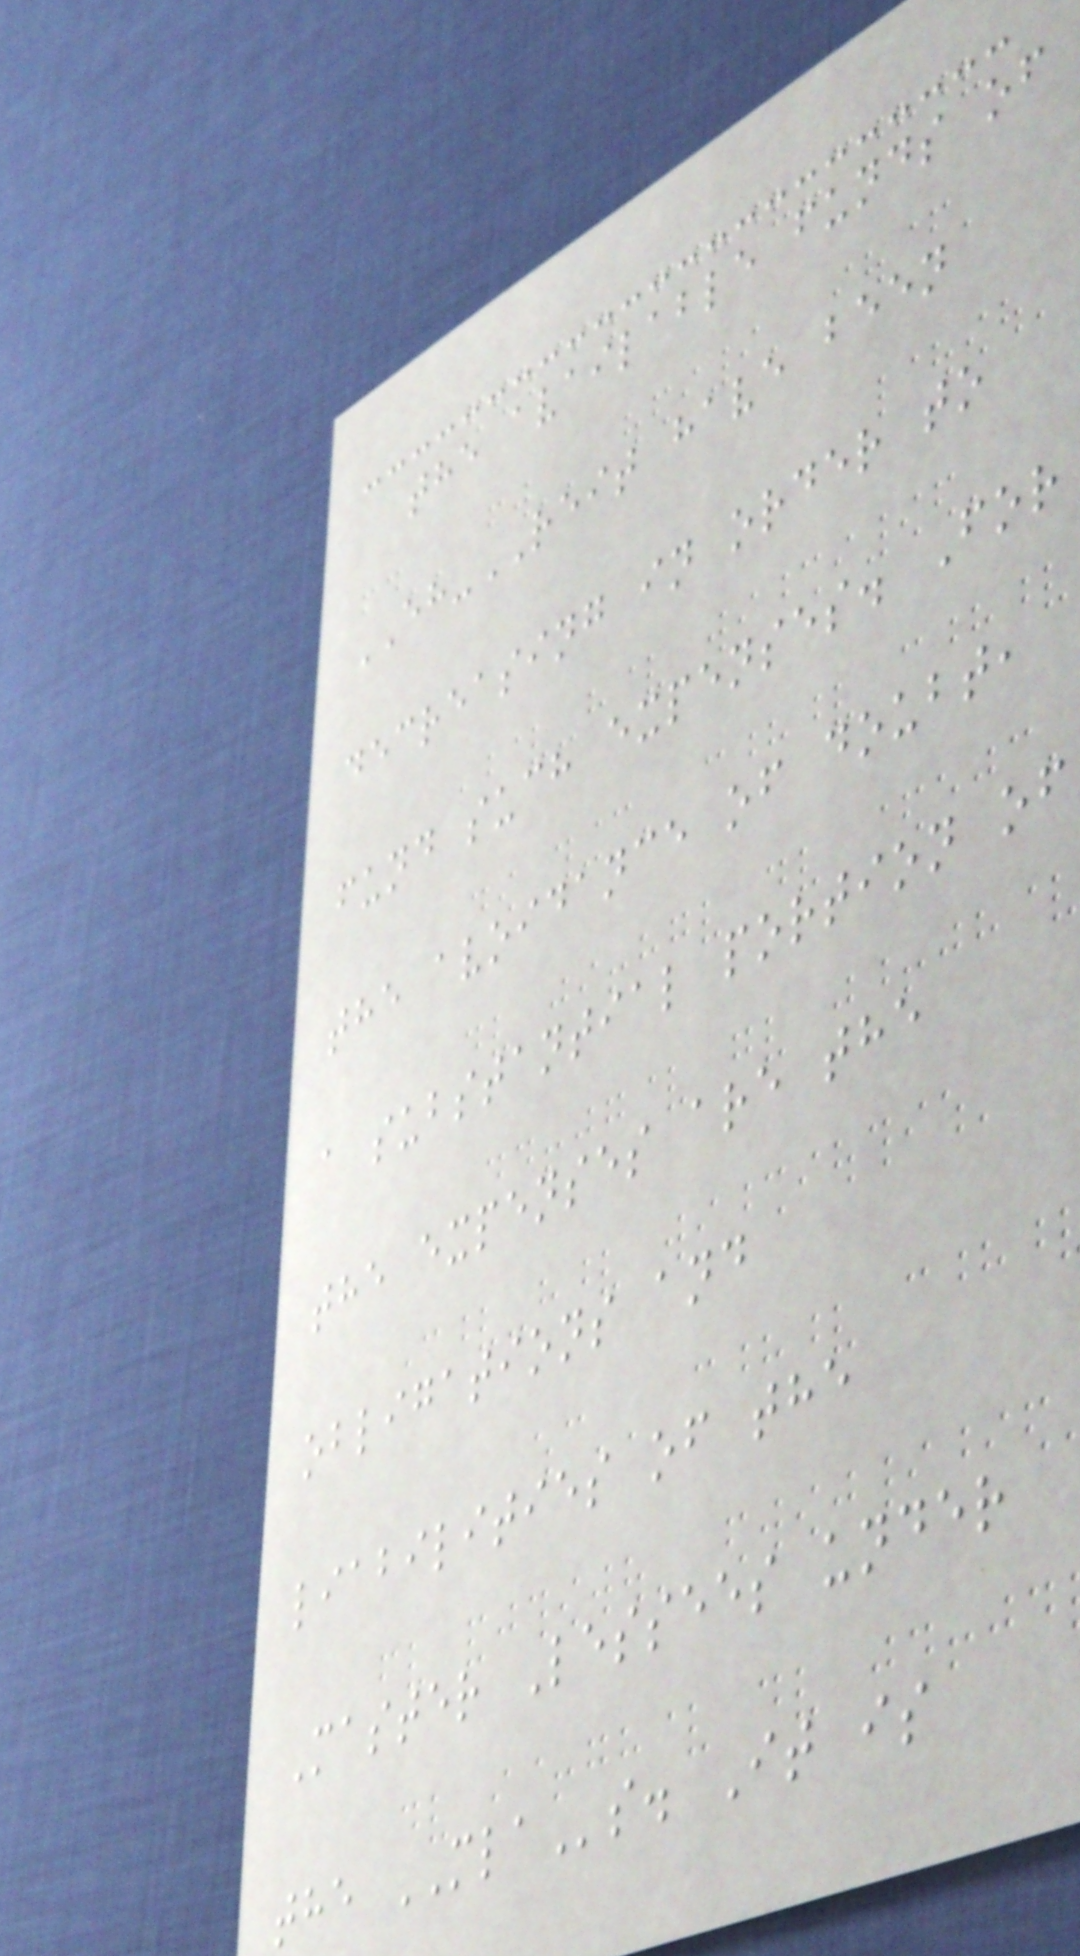the available funds of
EH-REIT have been
decreasing in order to
fund such expenses. For
the avoidance of doubt,
a substantial portion of
the expenses are the
obligations and
liabilities of the
Master Lessees under
the MLAs. It is
